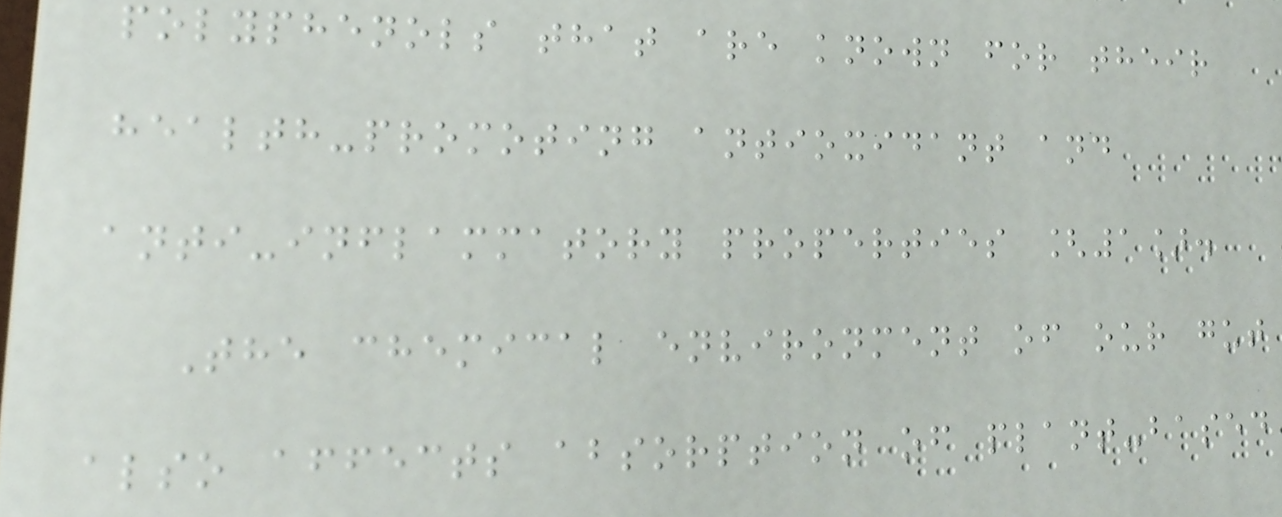polyphenols that are known for their
health-promoting antioxidant and
anti-inflammatory properties [1].
The chemical environment of our gut
also affects absorption of plant-based
